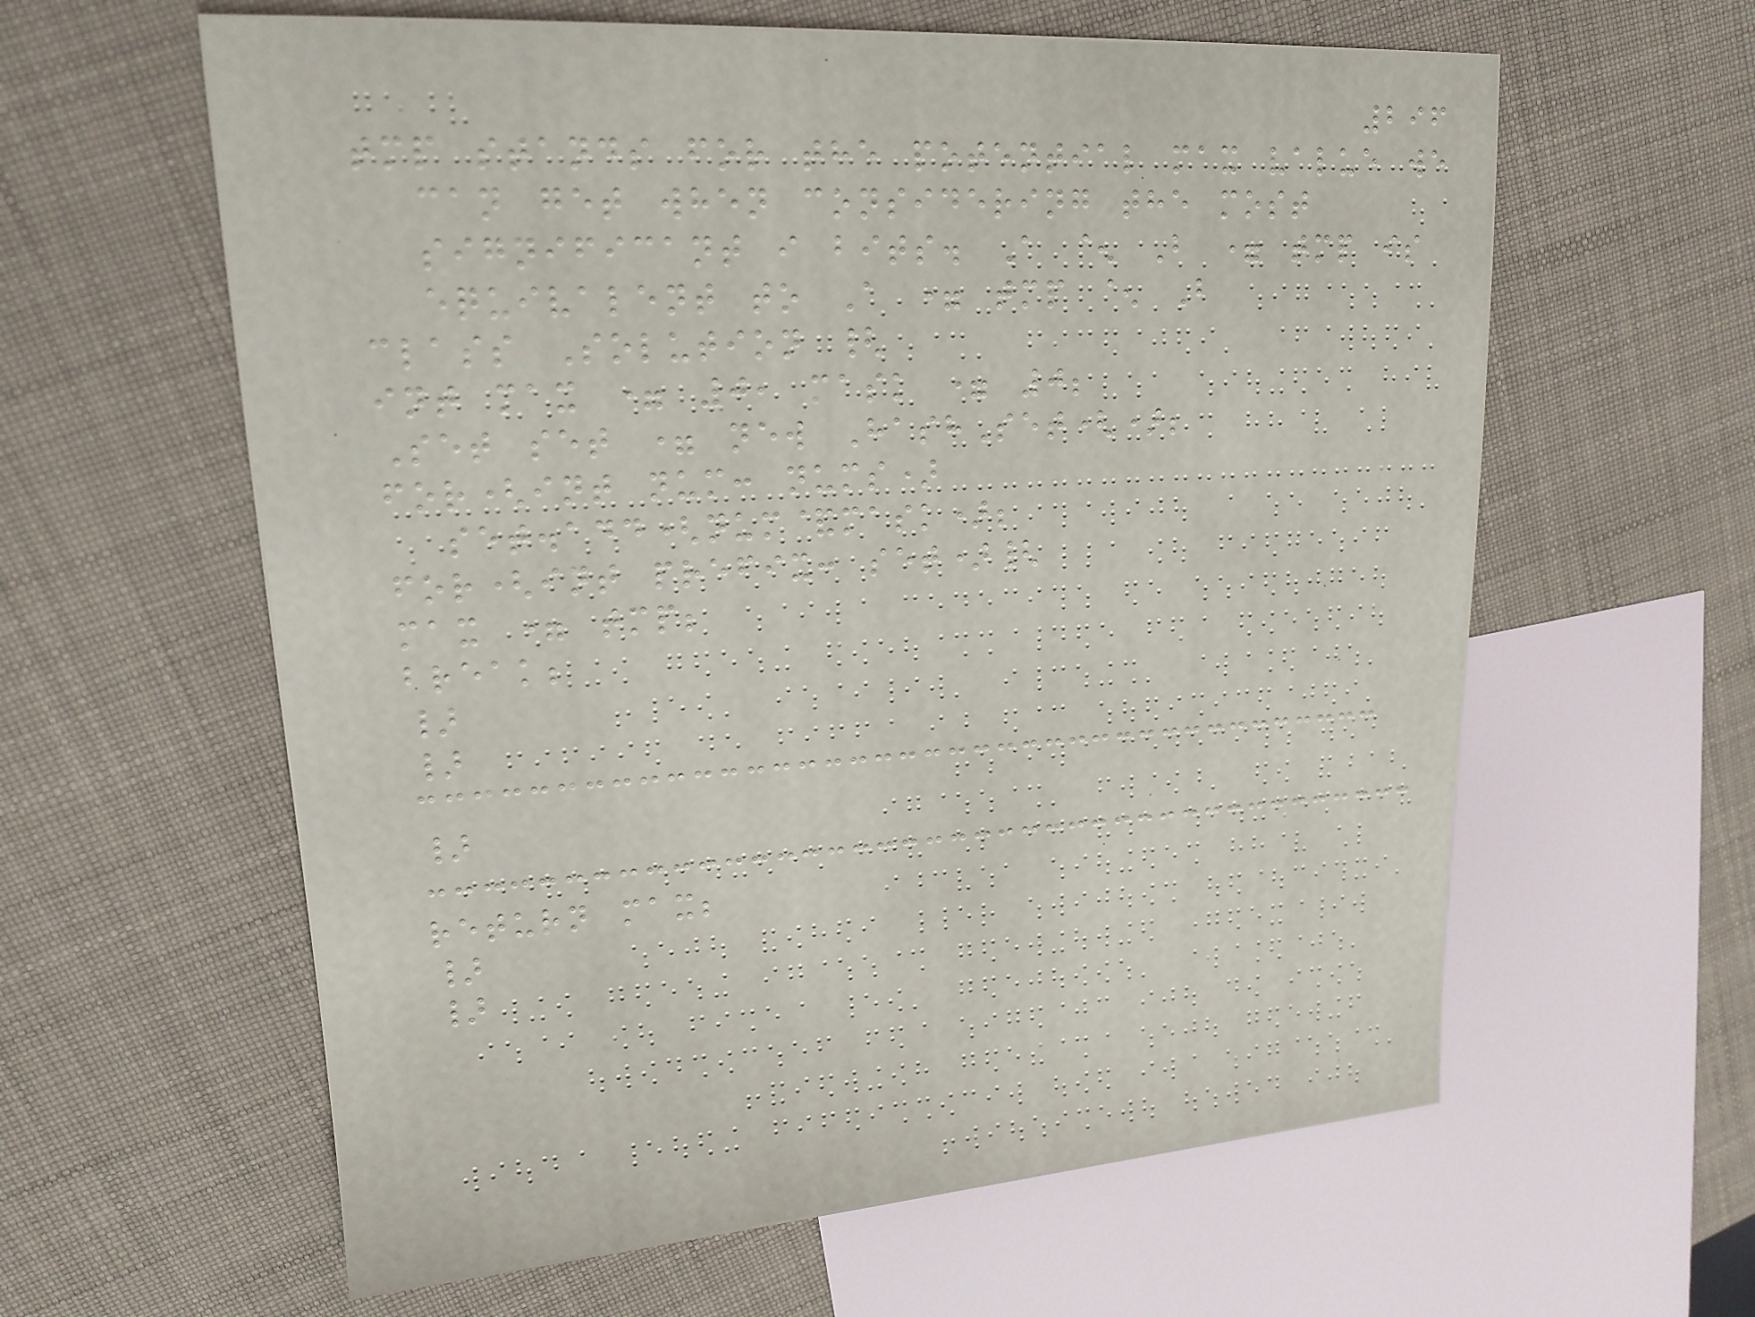296
tmp stands for the potential max value we
can get when considering the most
significant i bits. A ^ B = tmp is
equivalent to A = tmp ^ B
class Solution {
int max = 0, mask = 0;
Set set = new HashSet();
for(int num: nums)
set.add(num&mask);
for(int prefix: set){
max = tmp;
break;
}
}
}
return max;
}
}
